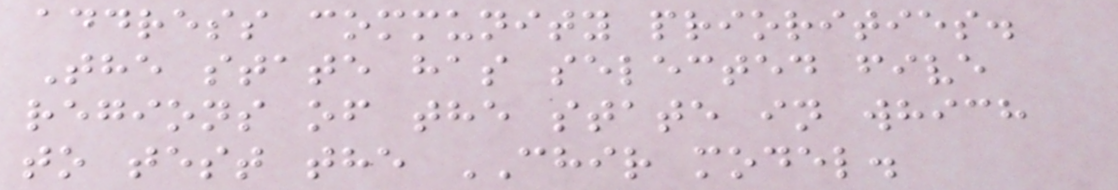address community priorities.
The state has selected five
regions of the state in which
to test the CHIR model.
